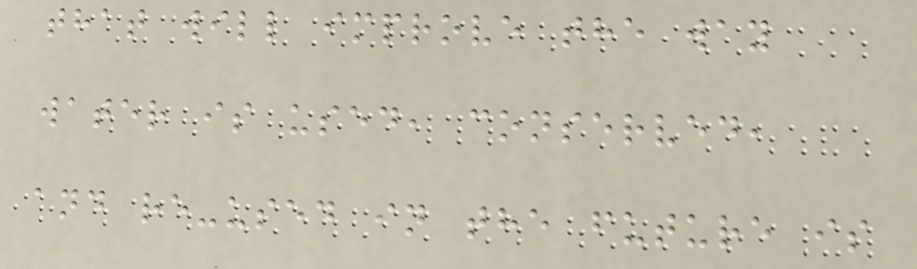that will improve the way
water is used, conserved,
and re-used in the future is
